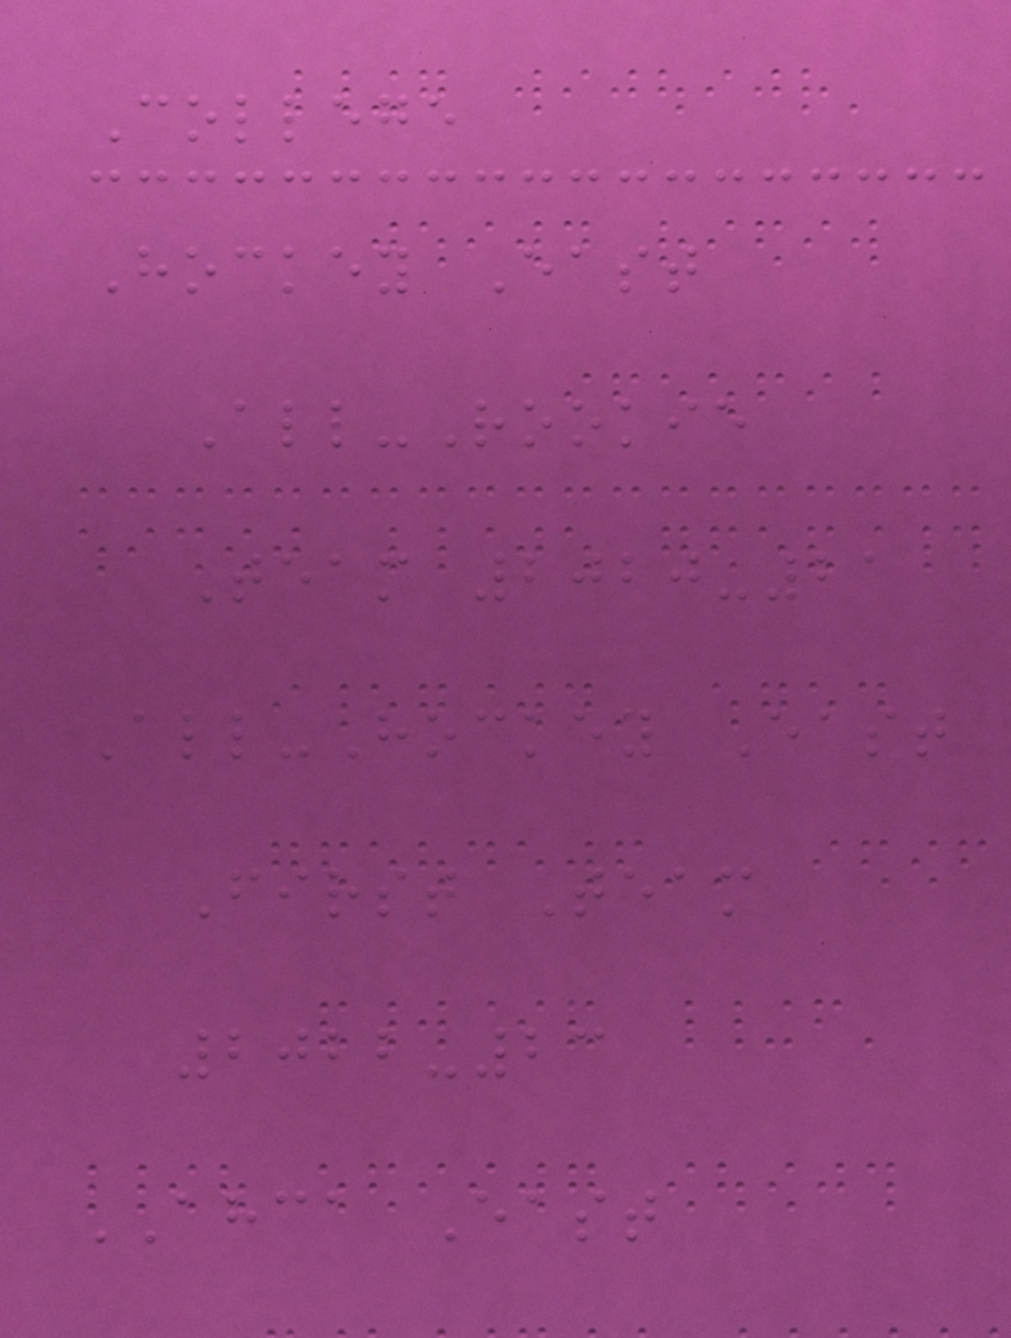College
Hockey East
All-Rookie
Team 2020-21
All-Hockey East
First Team
2022-23
AHCA East
